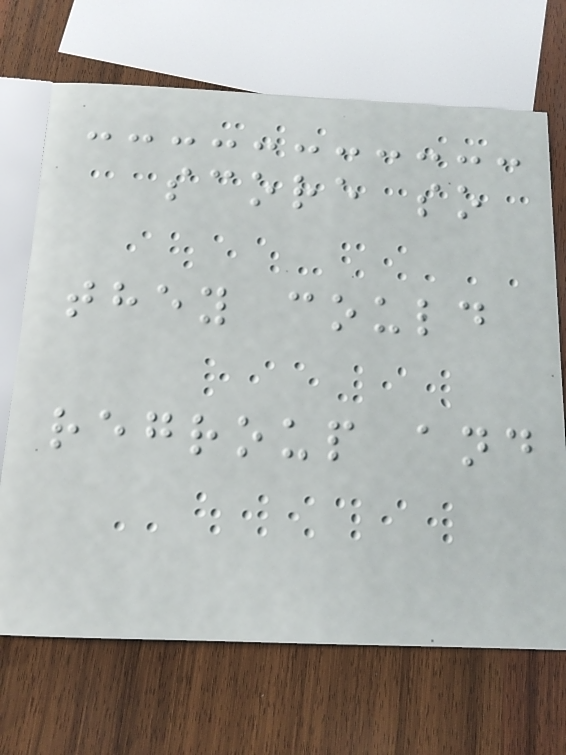score so
they could
regroup and
